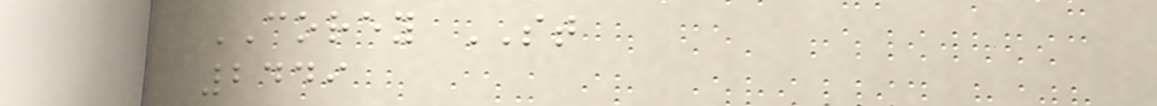COREY ST
2449
